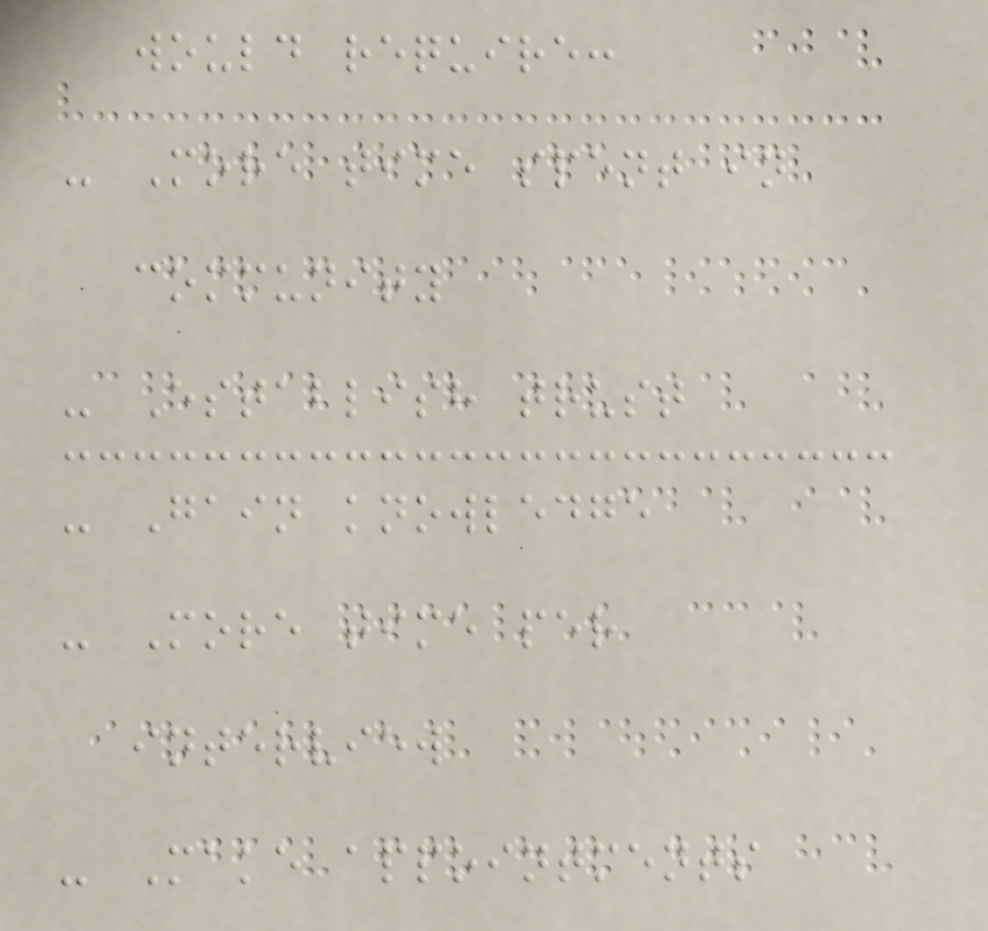would require:
- More time spent in
community
- Establish trust
- Gain knowledge
- More time per
interview
- Make appointments
